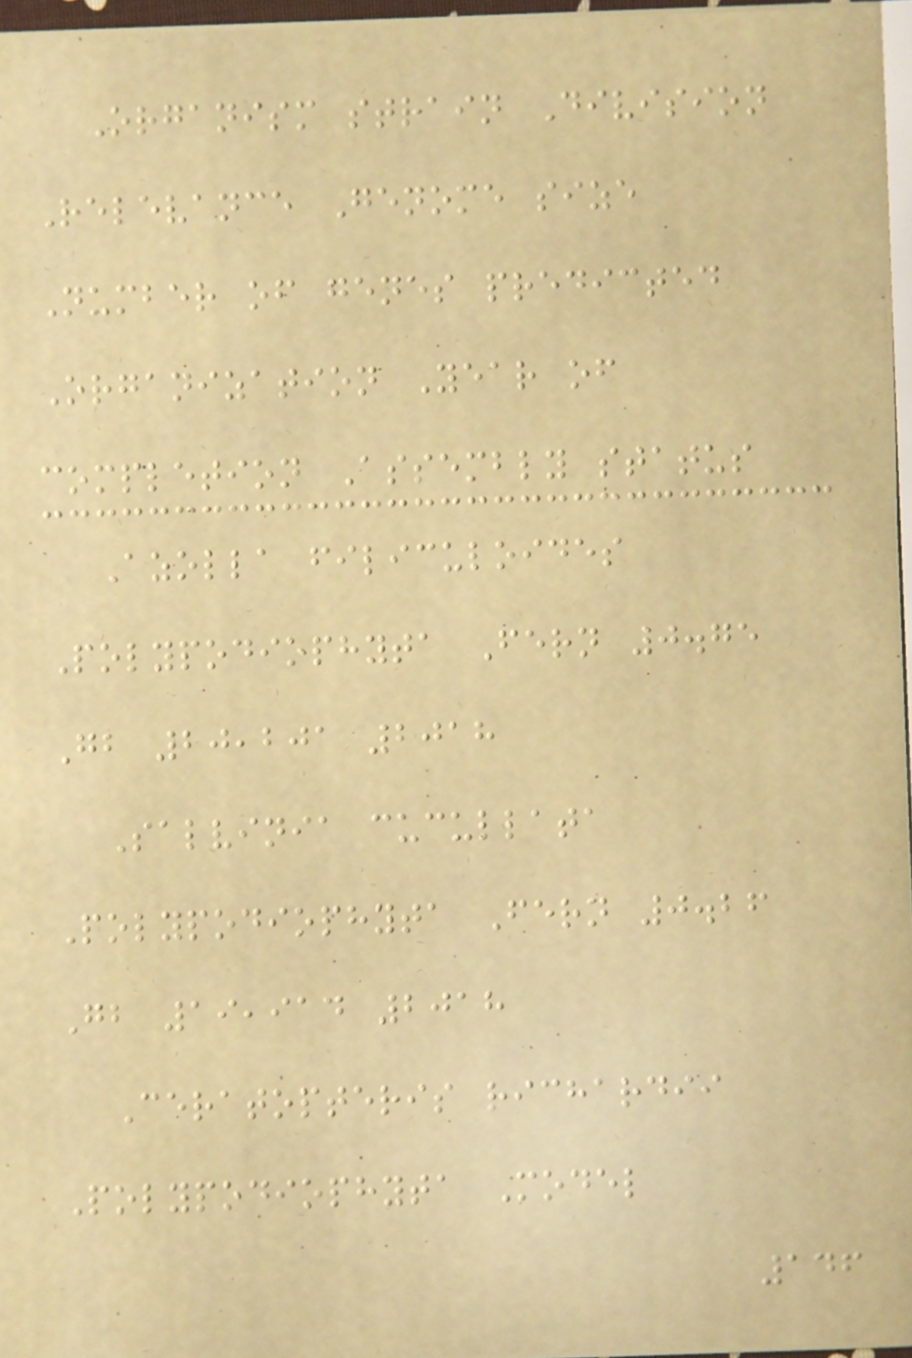Organism strain Division
Relevance Genome size
Number of genes predicted
Organization Year of
completion Assembly status
Azolla filiculoides
Polypodiophyta Fern 0.75
Gb 20,201 2018
Salvinia cucullata
Polypodiophyta Fern 0.26
Gb 19,914 2018
Ceratopteris richardii
Polypodiophyta Model
146
